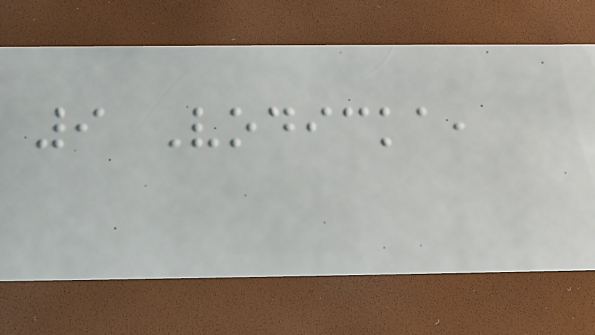9 Vodicka,
